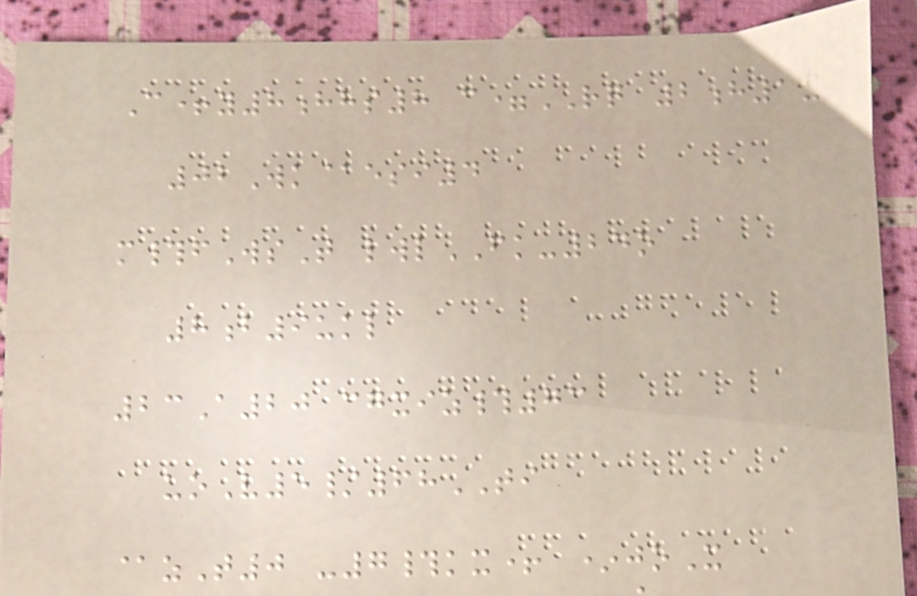C+y8hhs8 c=RQ 2h1x
02Wk@esi4
m#fWsT lwlFK-24o
8b9ukl
23A20 cgxiz#73
uoV5/68TI
@zT0 -7#kx+ *joX
